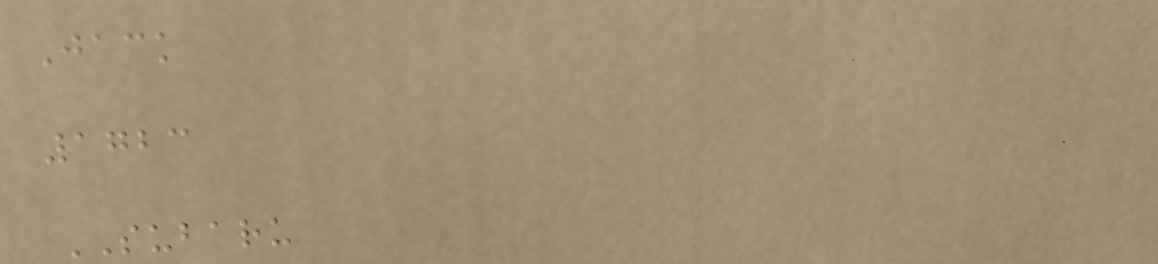Jack
1723
SUBARU
